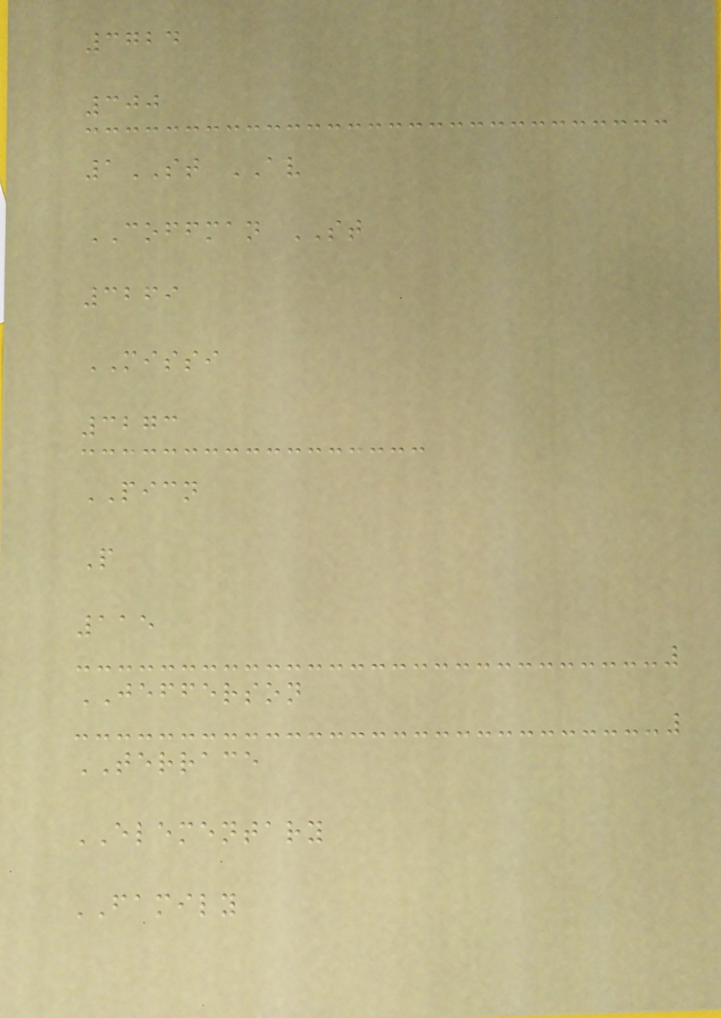3724
300
1ST AV
COFFMAN ST
3269
MISSI
3273
PICN
P
115
JEFFERSON
TERRACE
ELEMENTARY
FAMILY
